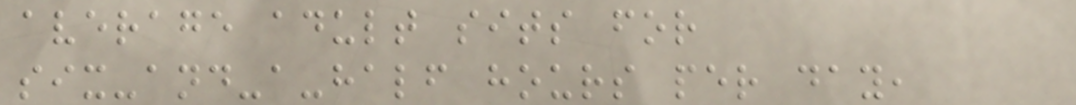average adult sits for
six-and-a-half hours per day,
